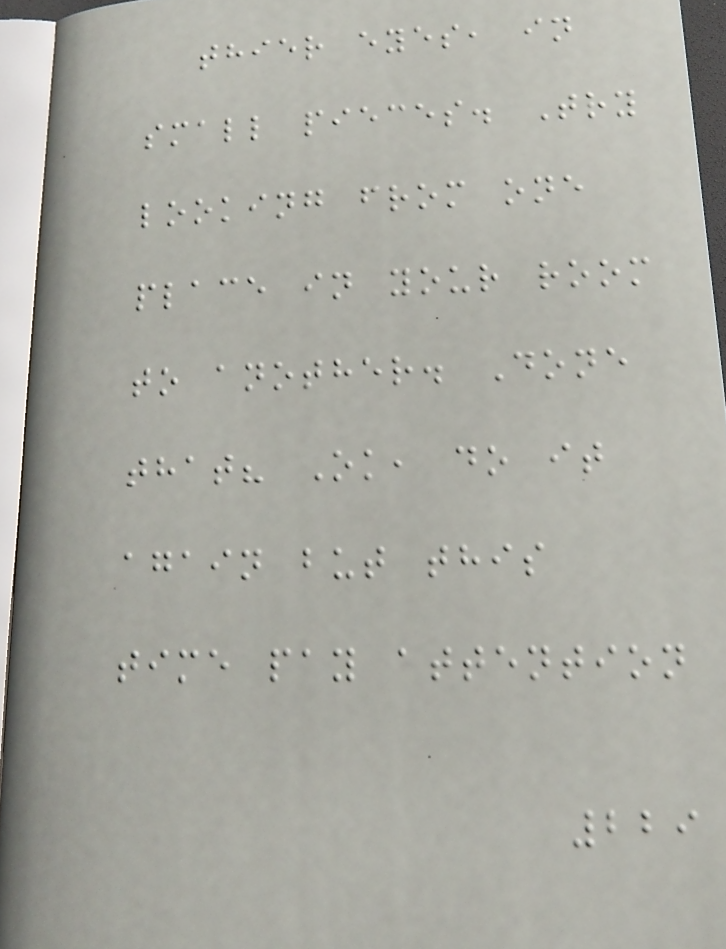thier eyes, in
small pieces. Try
looking from one
place in your room
to another. Done
that? Ok, do it
again but this
time pay attention
229
